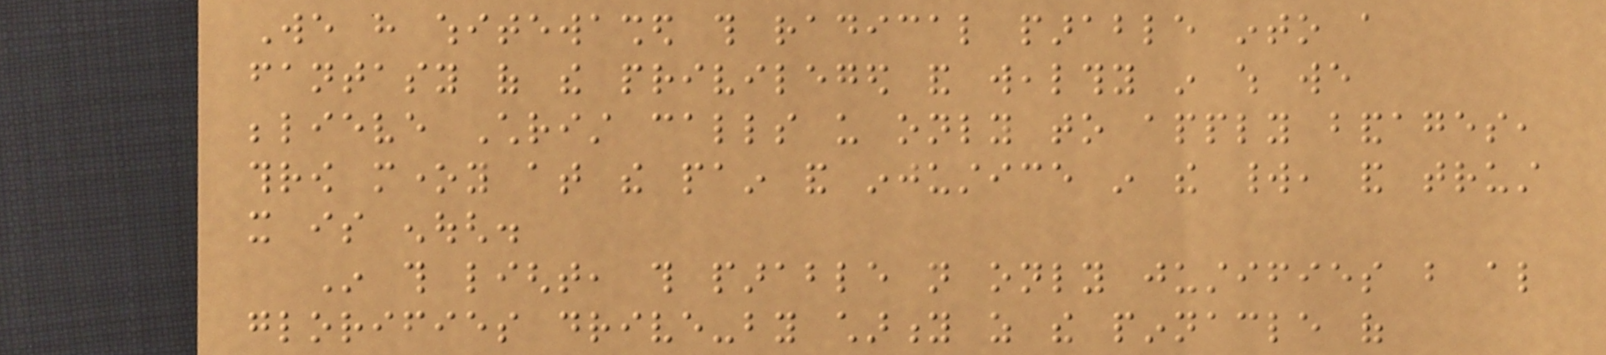We have whitewashed this radical parable into a
fantasy of the privileged and wealthy in which we
believe Christ calls us only to apply bandages,
throw money at the pain and injustice in the world, and trust
it is enough.
In this light, this parable not only justifies but also
glorifies drive-by charity as the pinnacle of
